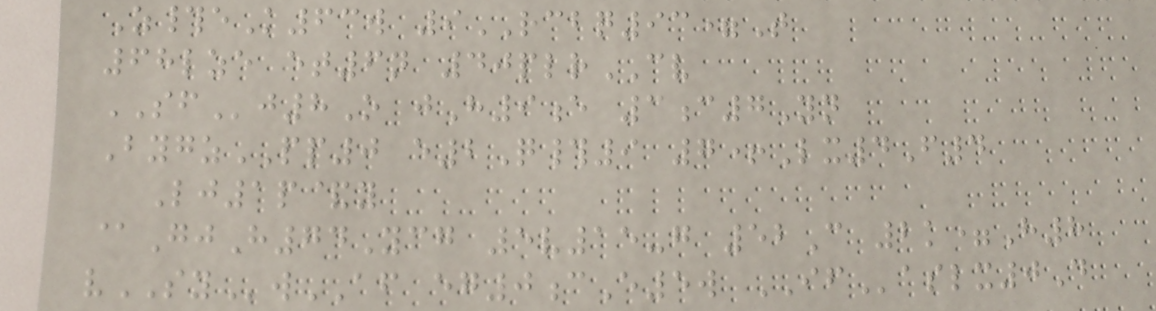Z#eK63w 9RCBQ93=T
68lze et6n 40plrCV
SFj8O jH9e 3c7Yn
BygzPP0 e2Q#9 7+Lx4F4
Lj1p&y
@GjH74Ycg 5v15-g 52C 2k=H8
vSYwAF eg0cE5w IFaslx0D
